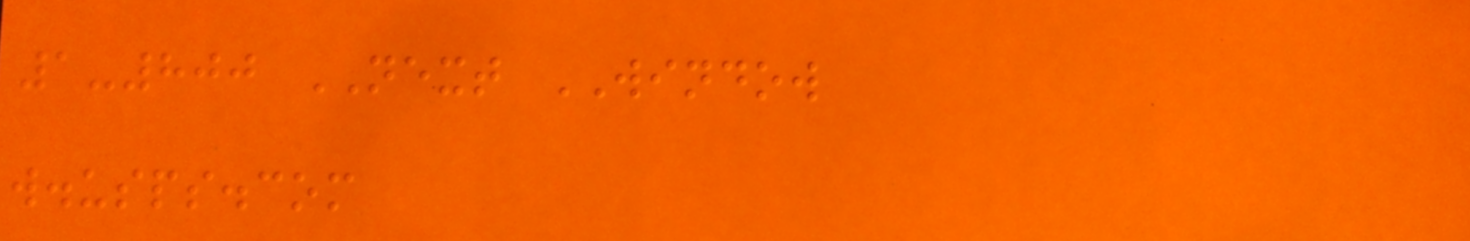1-800 NEXT WINDOW
w.usps.com
